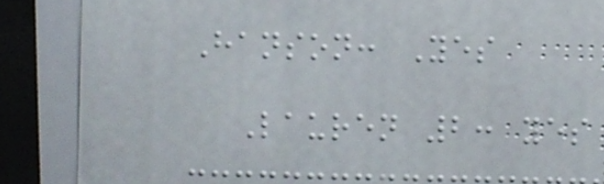Hanson: Yes
Lauren 2: yes
